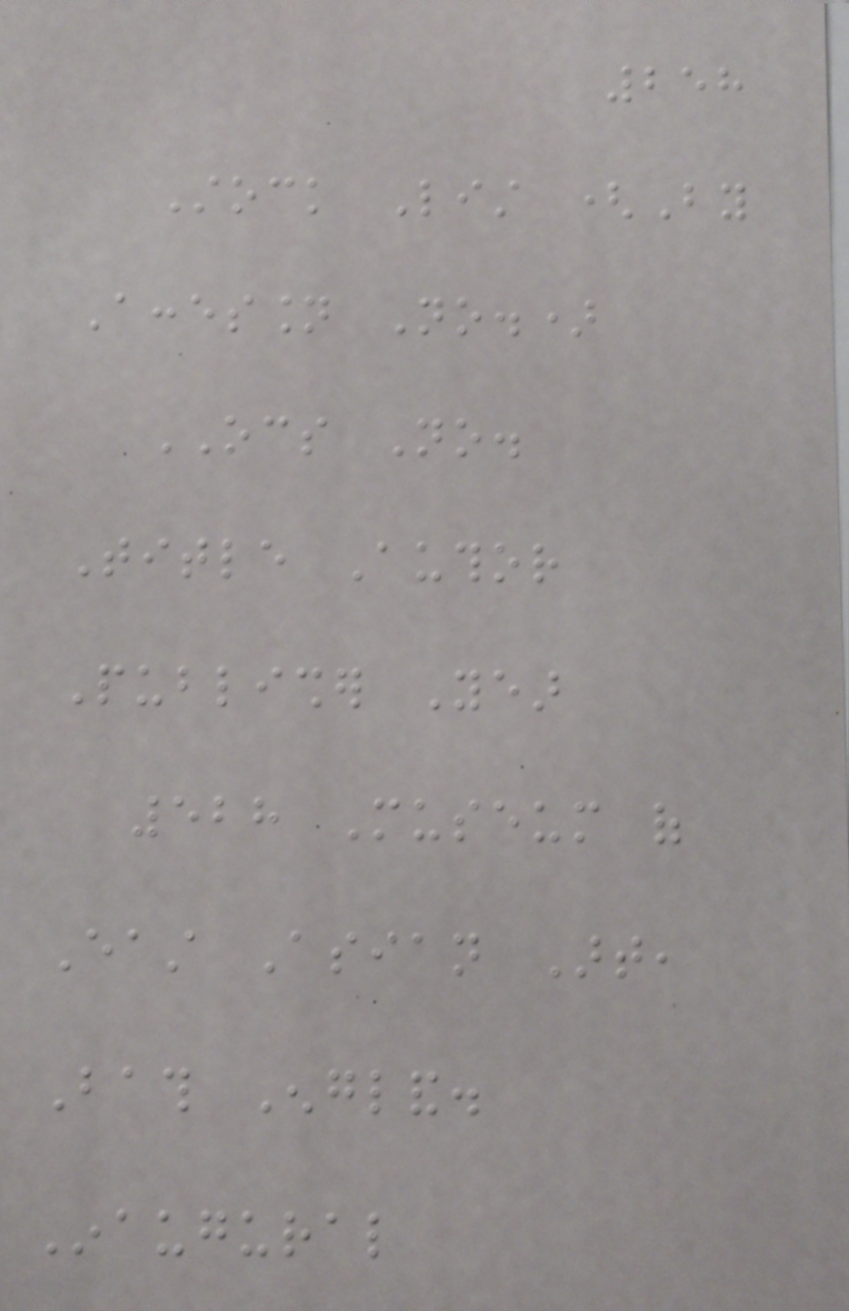258
Stock List (By
Accession No.)
OCS No.
Title Author
Publisher Year
528 Museum of
East Asian Art,
Bath England.
Inaugural
